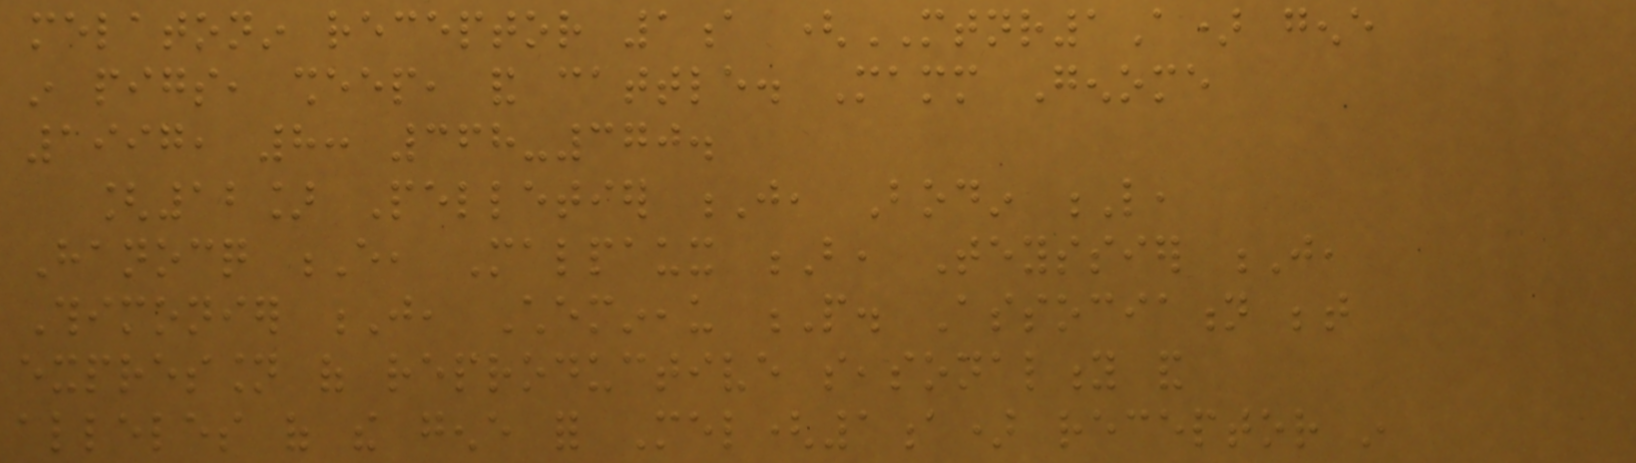melatonin receptor 1a (MTNR1A) gene
in pigs, sheep, and cattle. Mamm Genome
1997, 8: 368-370.
[12] Pelletier J, Bodin L,
Hanocq E, Malpaux B, Teyssier J,
Thimonier J, Chemineau P. Association between
expression of reproductive seasonality and
alleles of the gene for Mel(1a) receptor in
